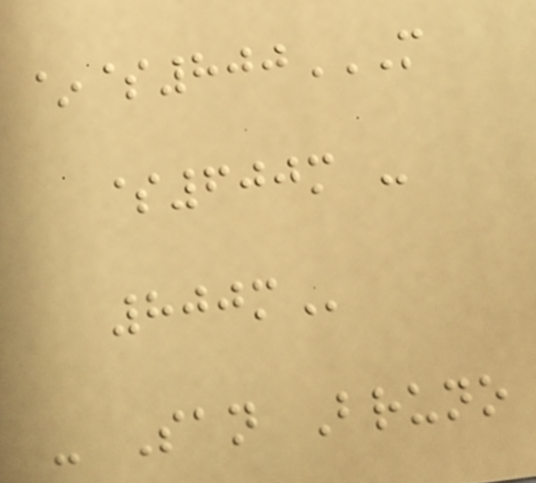~$800M
$600M -
800M
- San Bruno
